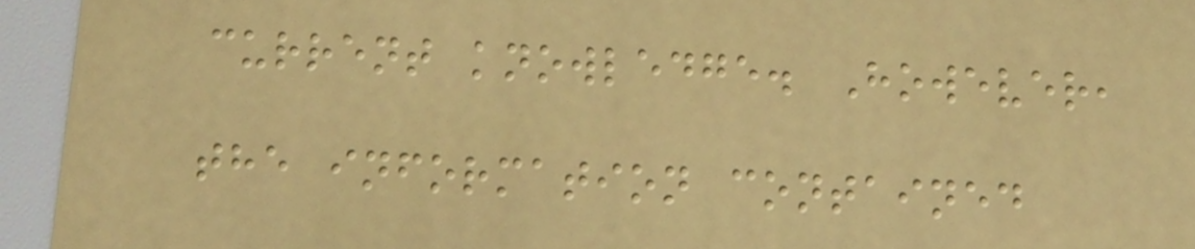current knowledge. However,
the information contained
